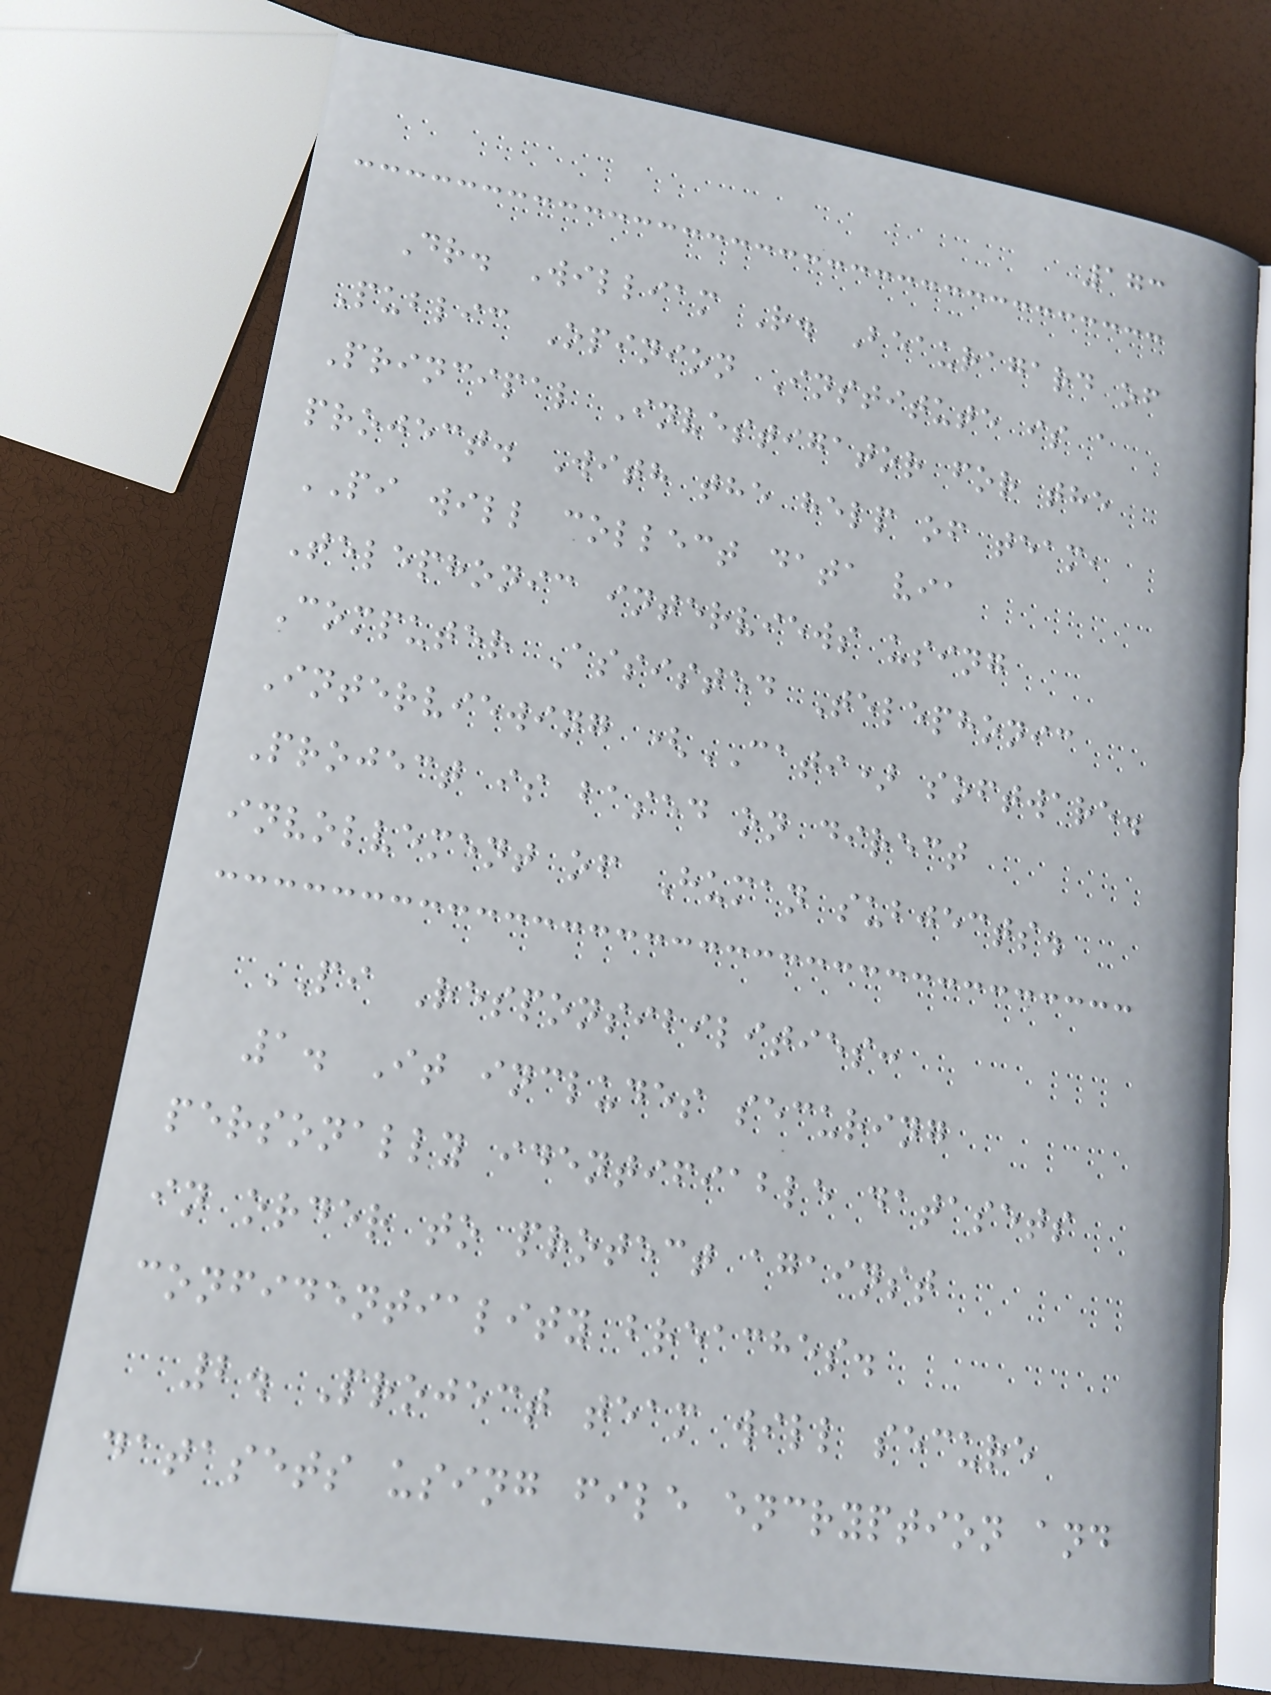173
Dr. William R. Beauragard of
Public Opinion Institute is a
Principal Investigator for the
project. With the help of team,
PI will collect data via
Telephonic interviews using
Computer Assisted Telephonic
Interviewing (CATI) software.
Project is based on direct
involvement of Human subjects.
PI Responsibilities:
1. It includes securing
personally identifiable datasets
in order to protect against
confidentiality breaches.
2. Project team will secure
datasets using file encryption and
